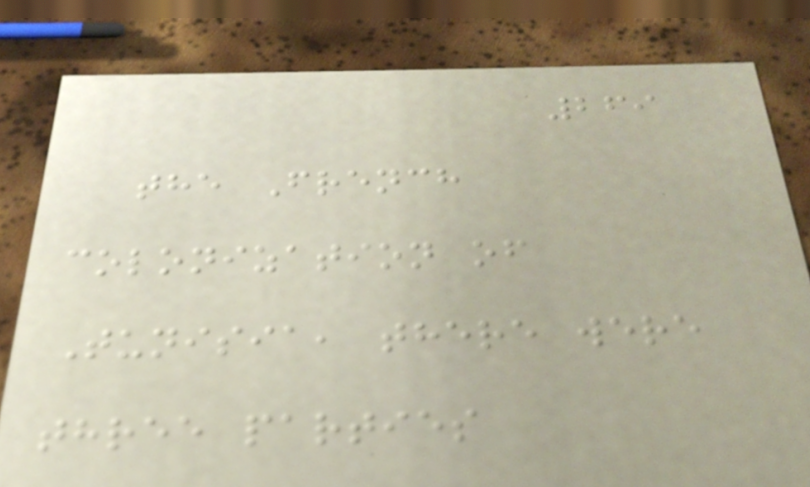269
the French
colonization of
Tunisia, there were
three parties
